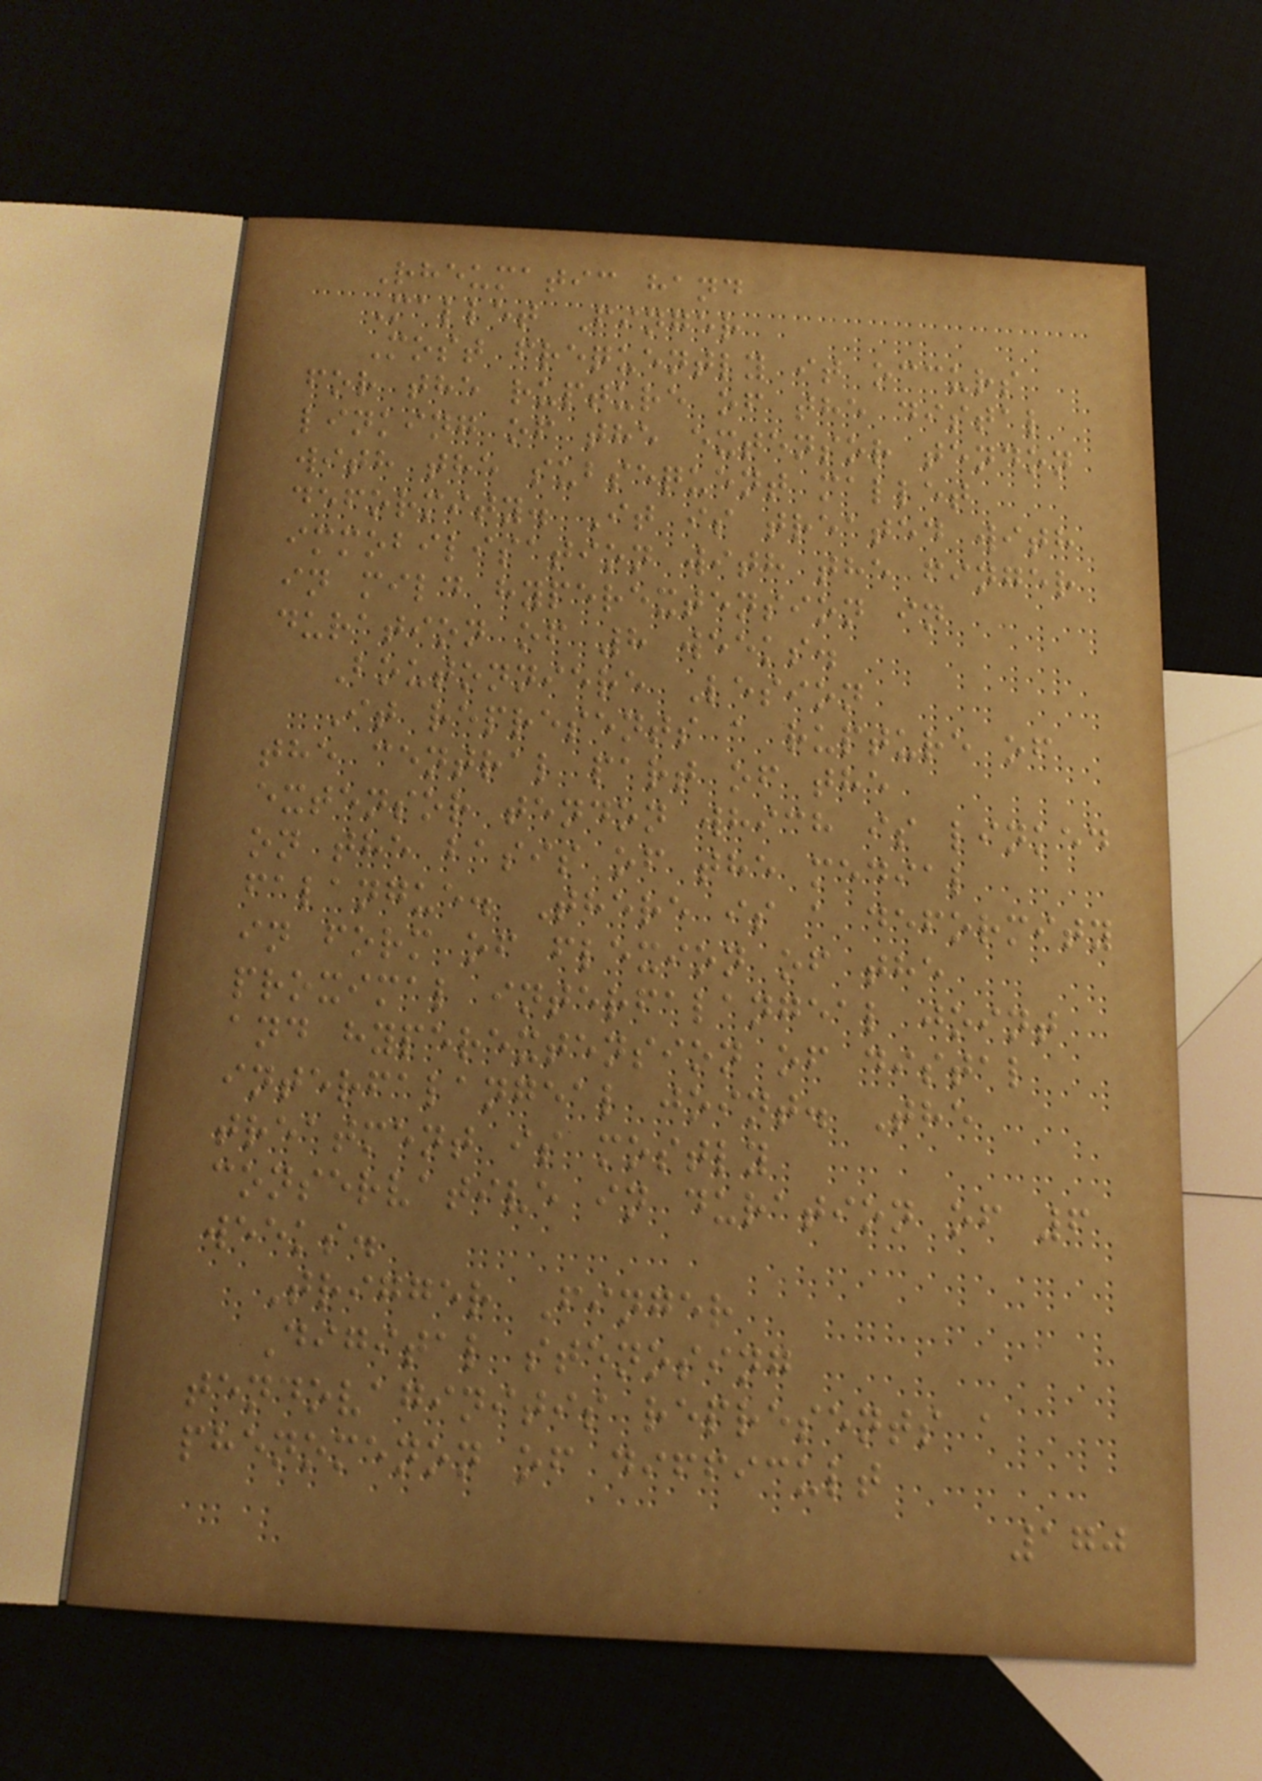Rheumatic hand
Mallet Finger
Most frequently it occurs
for the rupture of the distal
linking of the extensor tendon
with the subsequent mallet
deformity. It is treated with
immobilisation with the finger
in mild hyperextension in
duration of 8 weeks.
Boutonniere Lesion
It represents a rupture of
the central part of the
extensor tendon which is linked
on the basis of the medial
falangue. There is a deformity
in form of flexion of the
proximal interfalangeal joint
and hyperextension of distal
interfalangeal joint. The
treatment is mostly
conservative in duration of 6
weeks.
Trigger Finger
Digital stenosing
tendovaginitis represents a
phenomenon of difficult
170
